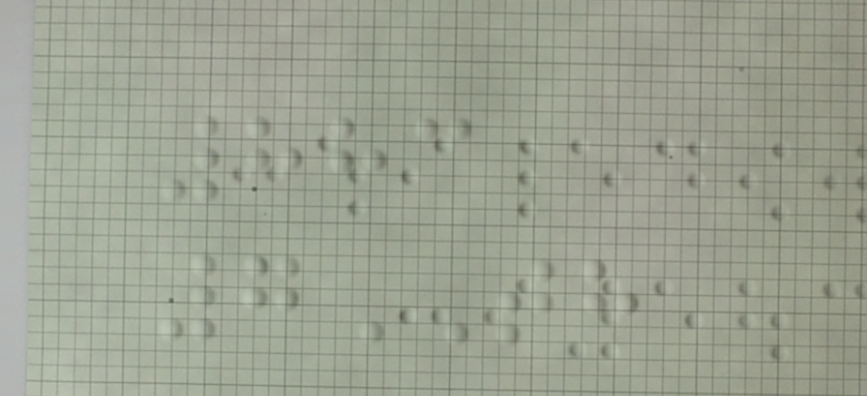883
7TH
